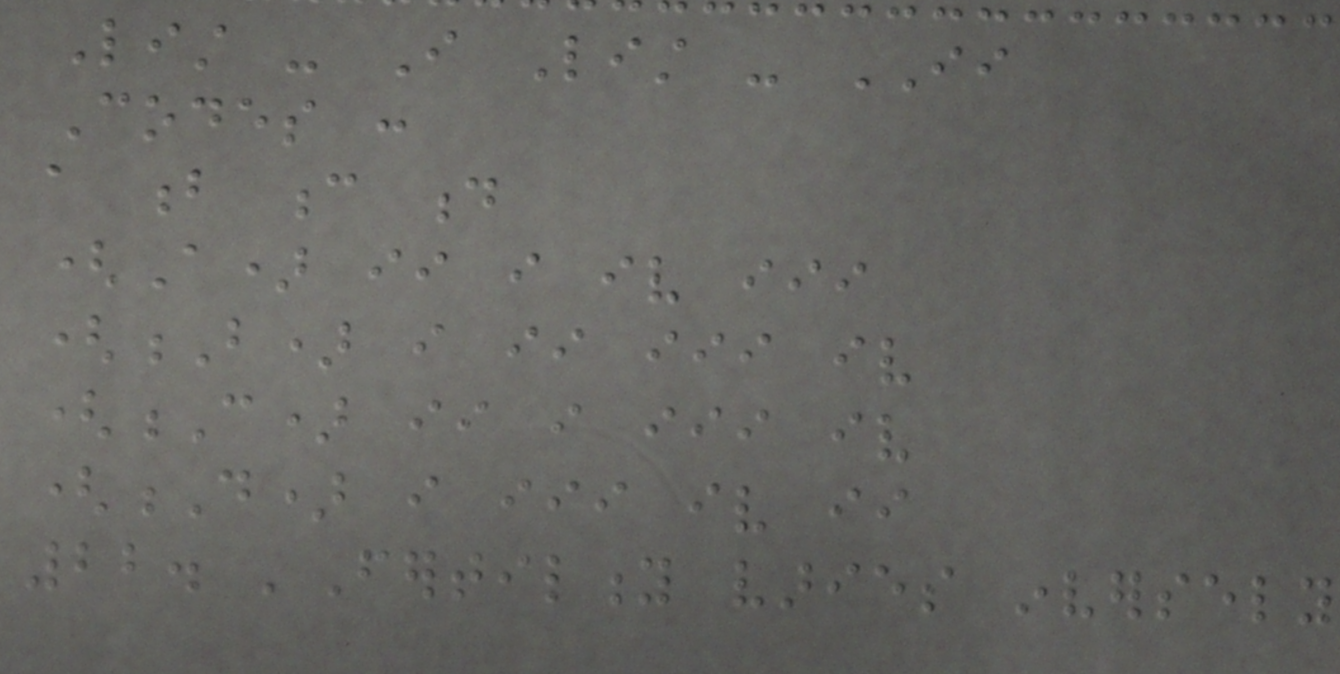List - I List - II
Codes :
a b c d
(A) ii i iv iii
(B) i ii iii iv
(C) ii i iii iv
(D) i iii iv ii
22. 'Fertility varies inversely
